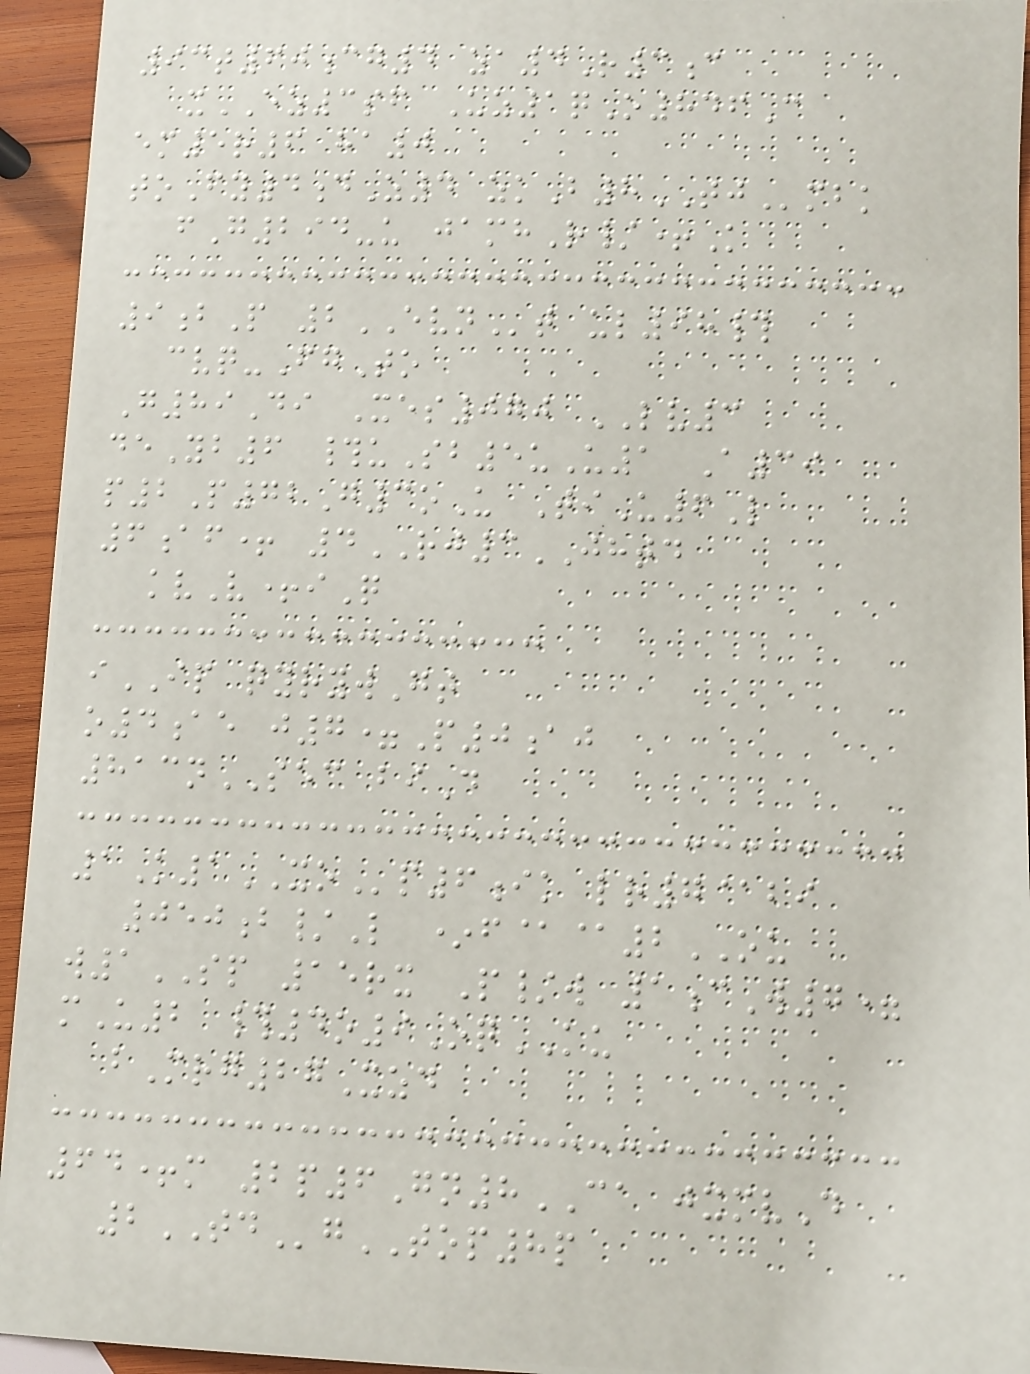93t60cg4 za4R3c
xEZ3sf Uz1qO846C
em5r6 ha0
toFy4dZ4 zkB8TJmbk
fG294-u jamhR/+K
9bP 2EVNt ul98#
cvq-FgTo
G89Di Xes070 LV3
deYb6 #uSb5uU1 A39
p2P72G3oU TiU6L
6af+ 4RJ3JHTD
kvV+iQ
iIP qyrywGt
o4ae j7=P0aj
813nSEC biD
1K1XOp6ik lr7@bi
050b/L *f@@2OU
w1SP 15rx P/w 1cW7=
mU2 #4o9OqKU
bMrg27Xzd
64+m 2p6Gn8CA jxmvD
2TDgTOP8p
